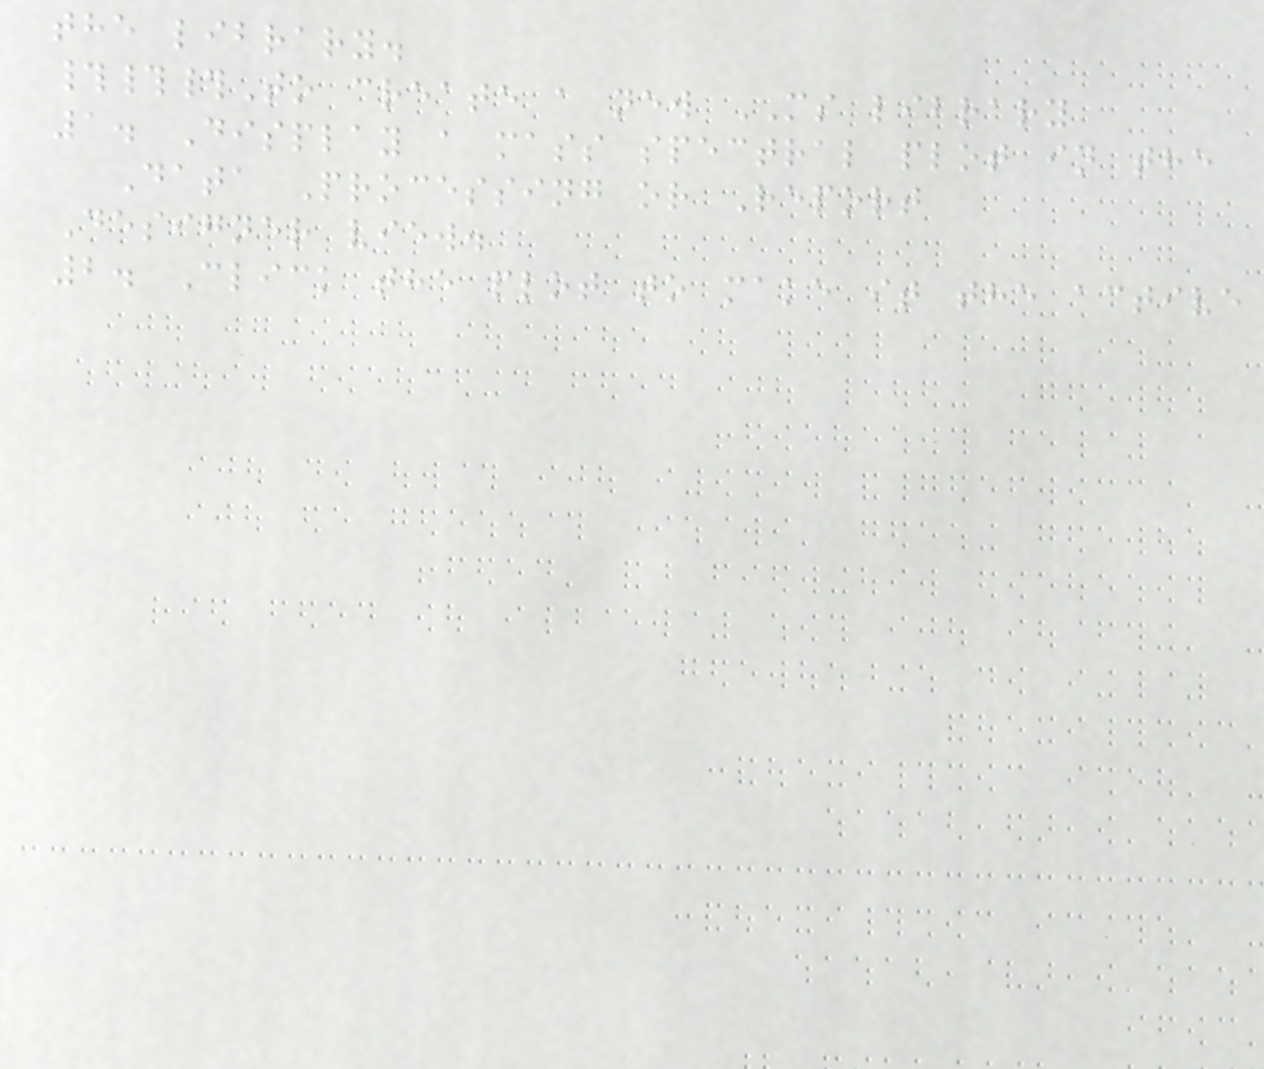the library.
###To create a new MS library
1. Display a mass spectral plot in the
Data Processing or Report
Designer view.
2. Click the plot to make it the active
